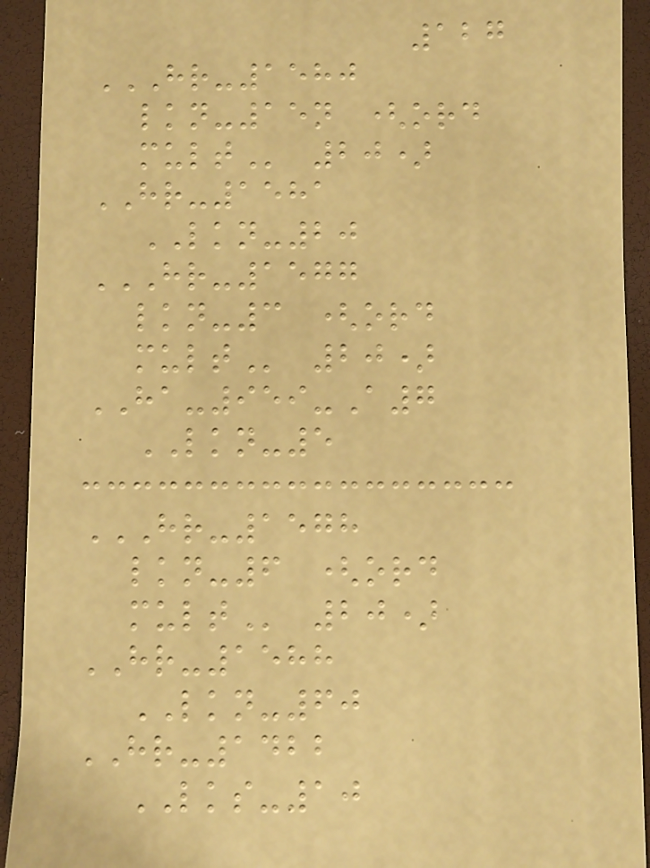127
HR-1580
LKN-15N (ORD
MULT 20)
HR-1581
LKN-20
HR-1577
LKN-3 (ORD
MULT 20)
HA-959-A7
LKN-5
HR-1578
LKN-6 (ORD
MULT 20)
HR-1588
LKN-60
HR-1422
LKS-10
